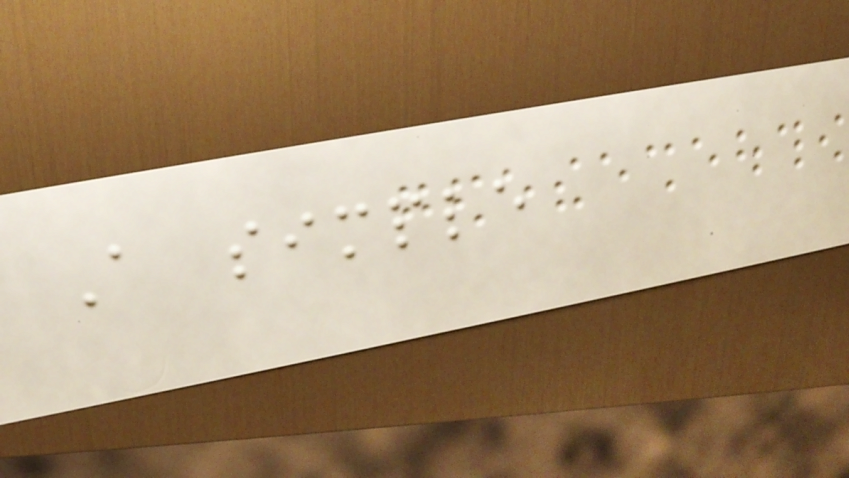A simple
